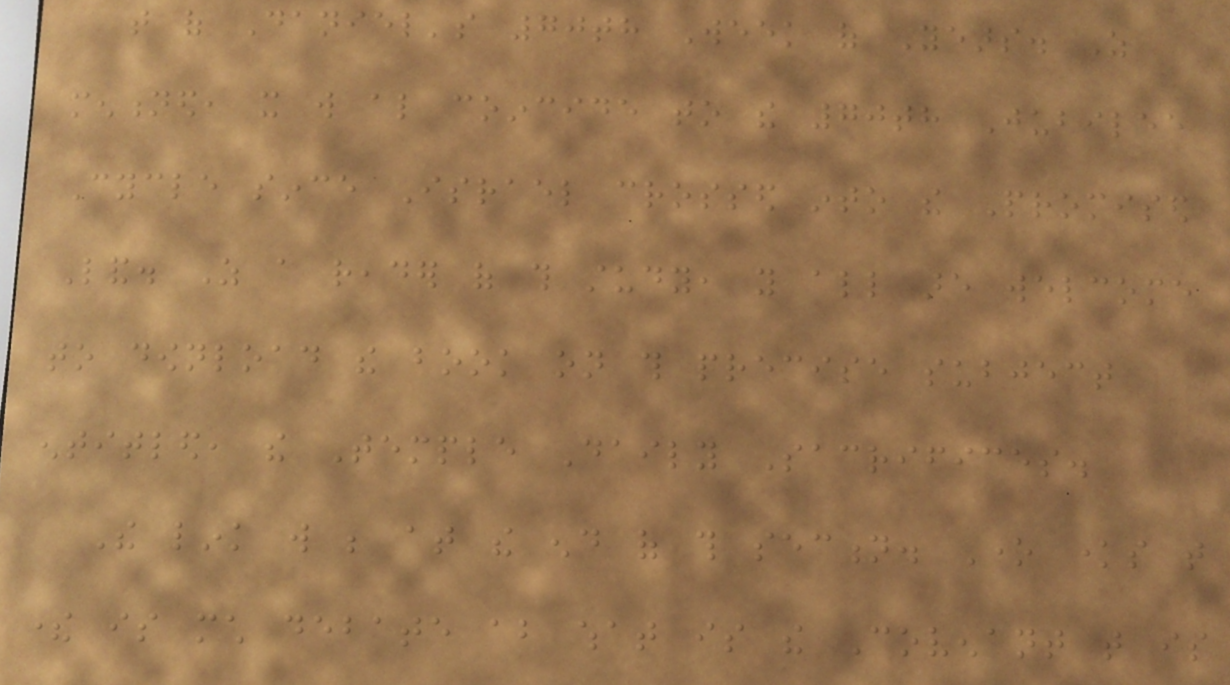that of Daniel's 70th Week of Years. As
mentioned, it will also coincide to the 70th Jubilee
Cycle since Israel crossed into the Promised
Land. As a reader of this study, you all are welcome
to download the book on this precise subject
entitled, the Temple Daily Sacrifices.
The link will be at the end of this section. One knows that
there is much debate about what is the Covenant that is
